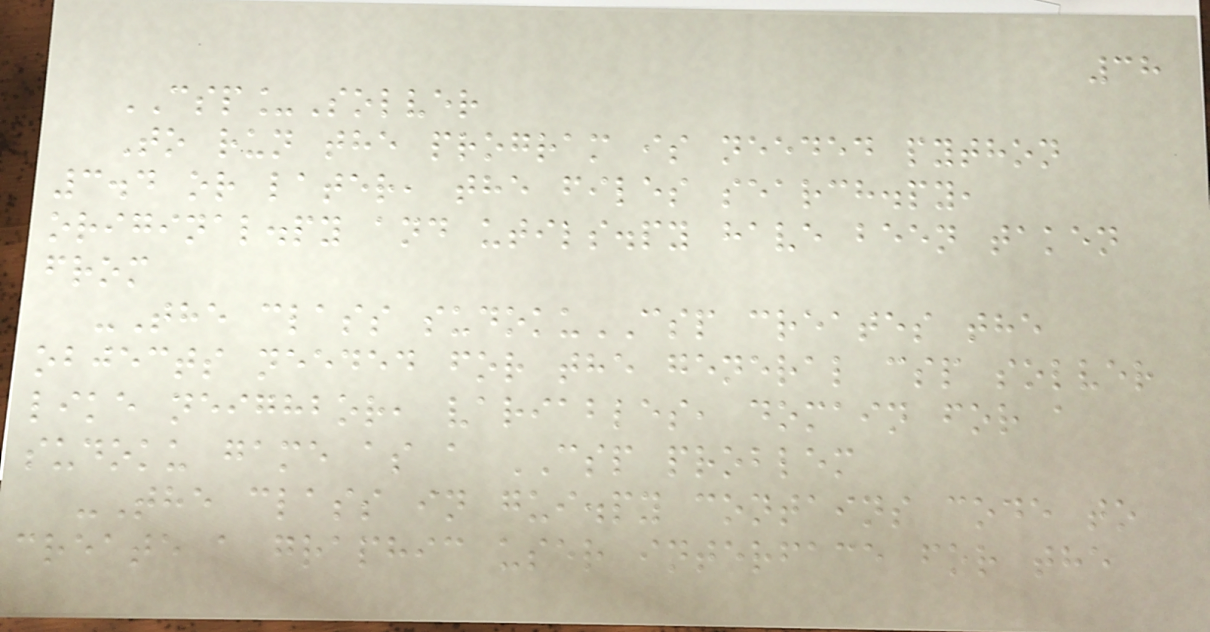38
CSP_Solver
To run the program is needed python
3.4 or later, the files search.py,
original.py and utils.py have been taken
from
-The class sudokuCSP creates the
objects needed for the general csp solver
like neighbor, variables, domain for a
sudoku game as a CSP problem
-The class in gui.py contains code to
create a graphic user interface for the
